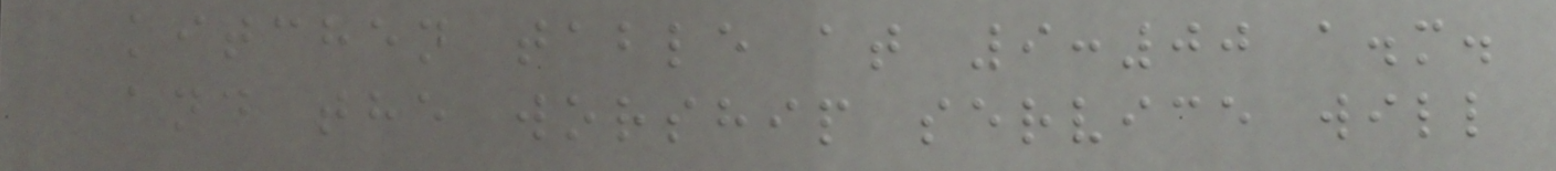kitchen table at 9:00 a.m.
and the worship service will
